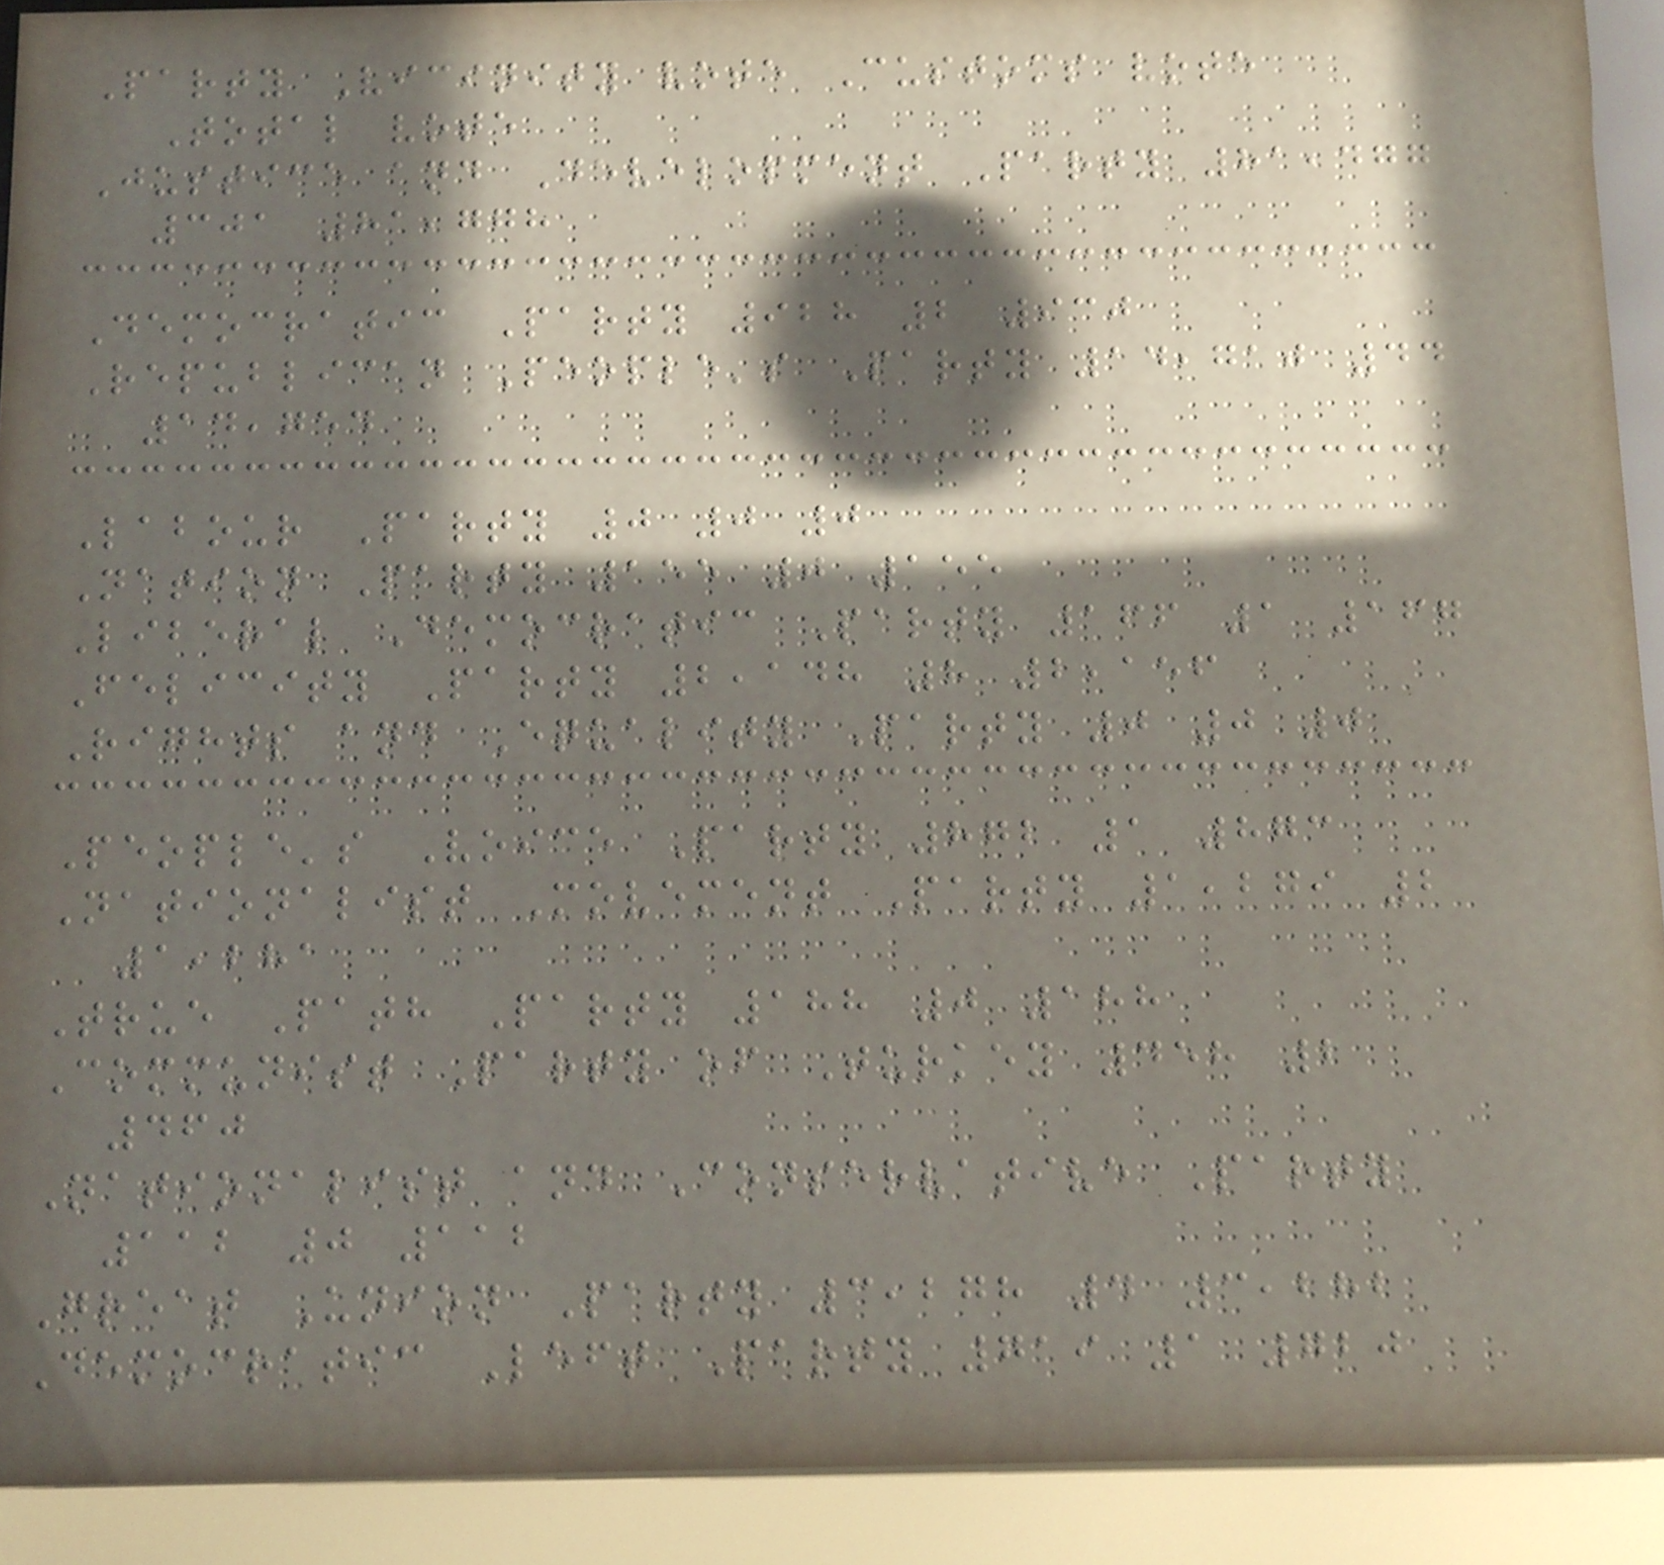Party Vicinity vote Customs vote
Total vote
Justice and Development Party 81,477
301 81,778
Democratic Party 928 2 930
Republican People's Party 14,710 44
14,754
Labour Party 0 0 0
Nation Party 155 0 155
Liberal Democratic Party 166 1 167
Felicity Party 2,148 8 2,156
Rights and Equality Party 0 0 0
People's Voice Party 872 1 873
Nationalist Movement Party 1,279 2
1,281
True Path Party 188 0 188
Communist Party of Turkey 458 2
460
Nationalist and Conservative Party
112 0 112
Great Union Party 3,278 4 3,282
Democratic Left Party 719 1 720
